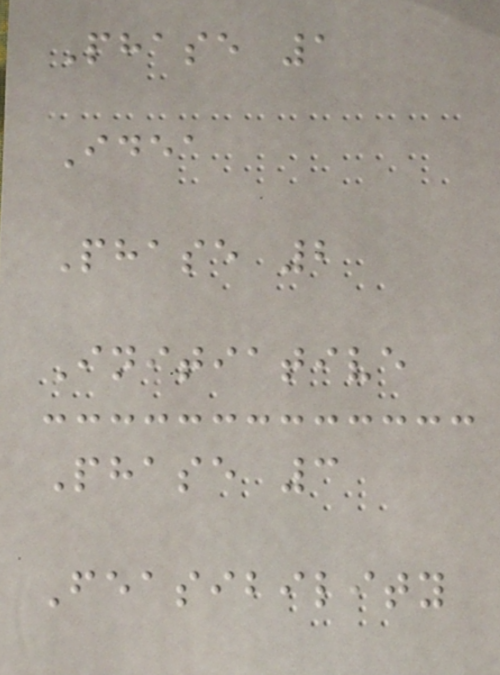Phase 1
Idea
Phase 2
Initiative
Phase 3
Feasibility
